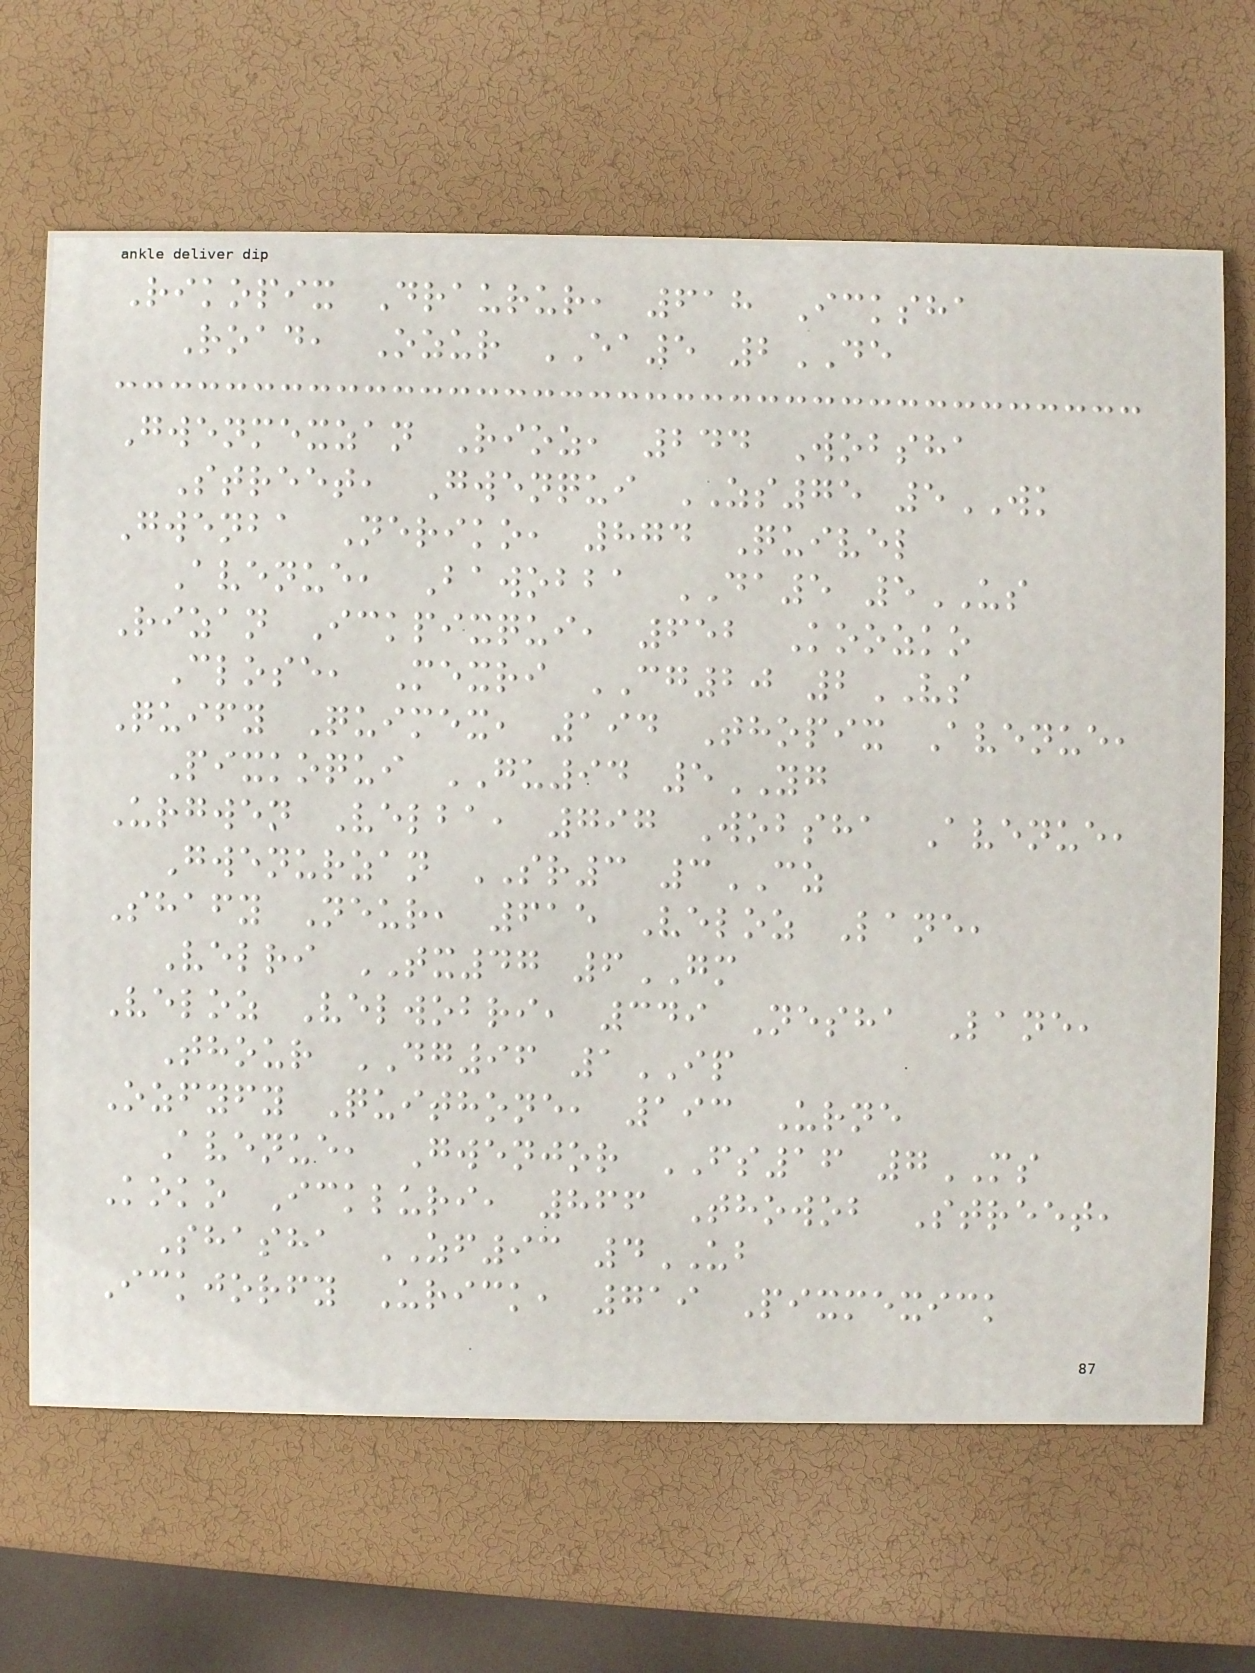Rikopix Draurur, 618 Icksha
Road, Ozur EA5 2DE
Gwenmexzan Rioz, 244 Wobsha
Street, Gwenqui ZS75 5WK
Gwenba Neriko, 874 Quivel
Avenue, Bawobba DA5 5US
Rizan Ickpixqui, 652 Koozko
Close, Mexri CG20 2VS
Quify Quimex, 194 Thopix Avenue,
Pixkoqui GU94 5YG
Urgwen Velba, 797 Wobsha Avenue,
Gwenurzan SR3 3CZ
Shafy Neur, 615 Veloz Lane,
Velri TX47 6GM
Veloz Velwobri, 349 Nesha Lane,
Thour DG96 1IP
Ozfyfy Quithone, 193 Urne
Avenue, Gwenjor FS16 7MS
Koko Ickluri, 866 Thowob Street,
Shasha ZF93 4UB
Ickjorfy Urick, 719 Pixmexick
